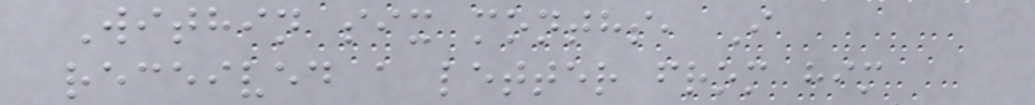Within six months, I
received a letter from him
